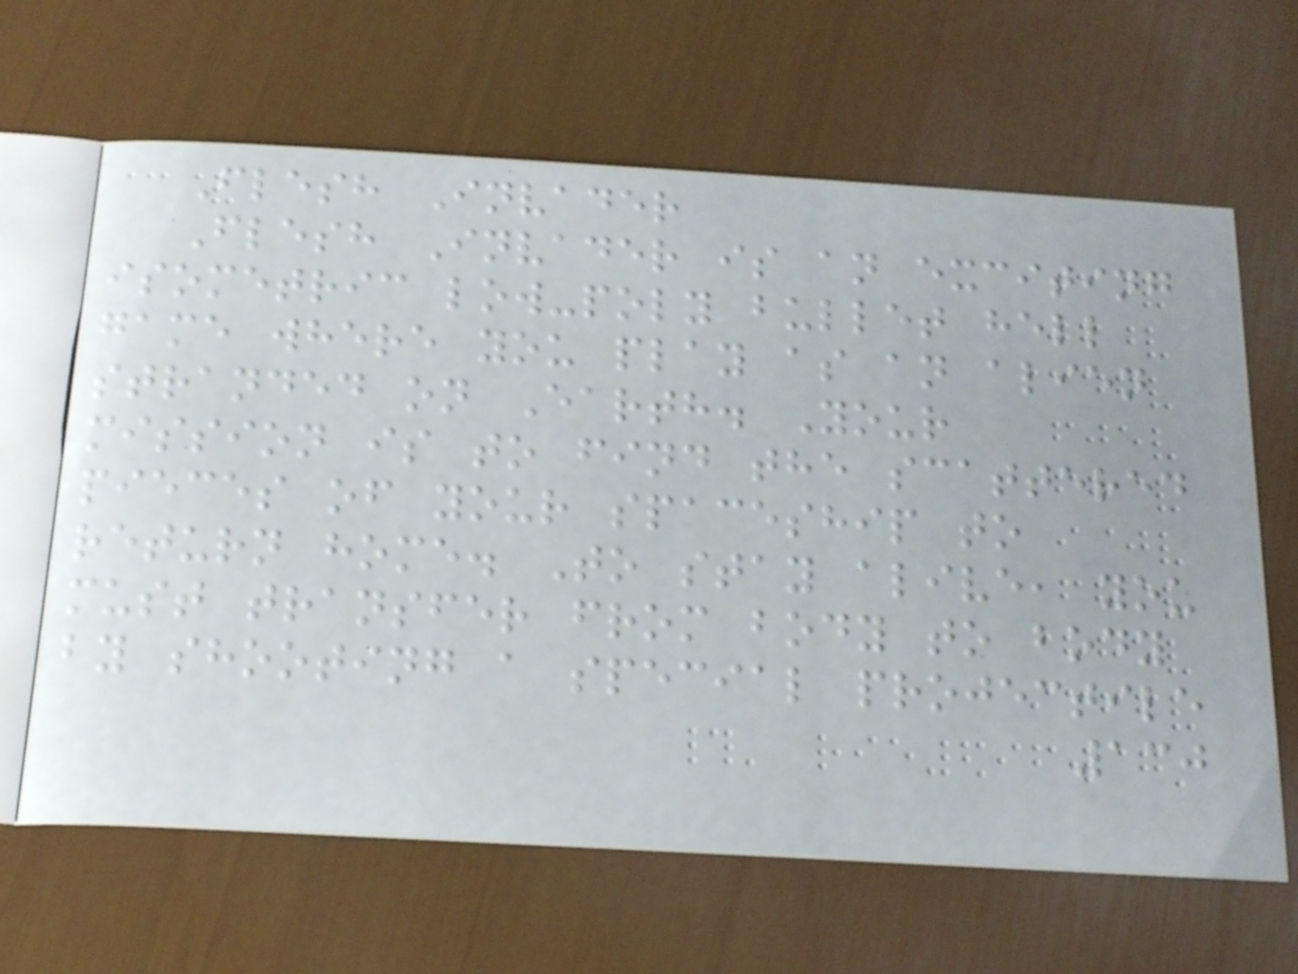Flesh Invader
Flesh Invader is an exciting
isometric low-poly bullet hell
game where you play as an alien
stranded on Earth. Your
mission is to find the scattered
pieces of your spaceship to
return home. To stay alive, you
must transfer from body to body
by shooting a special projectile
130
